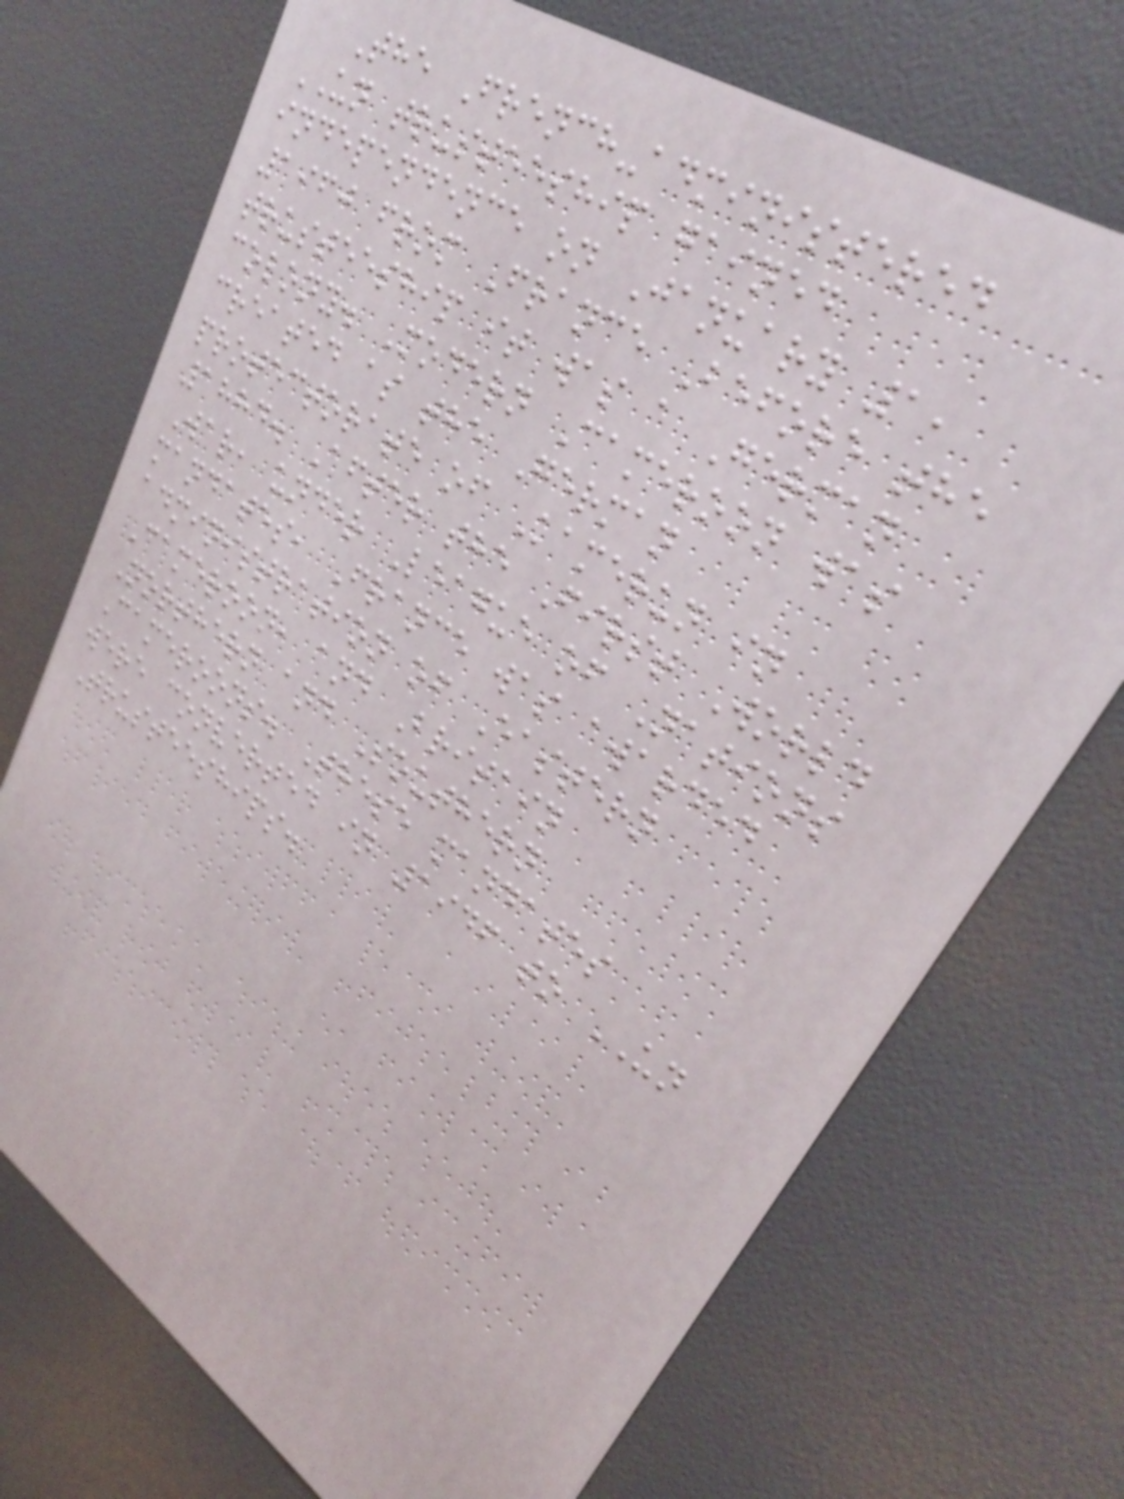The French-administered
UN trusteeship gained
independence on January 1,
1960 from France Before the
trusteeship it was a German
colony. Modern Cameroon was
created as the German
protectorate of Kamerun in
1884. After the First World
War, under League of Nations
mandates, France was awarded
administration of Eastern
Cameroon, and Britain
Northern and Southern
Cameroons. These mandates
were converted in 1946 to UN
Trusteeships.
